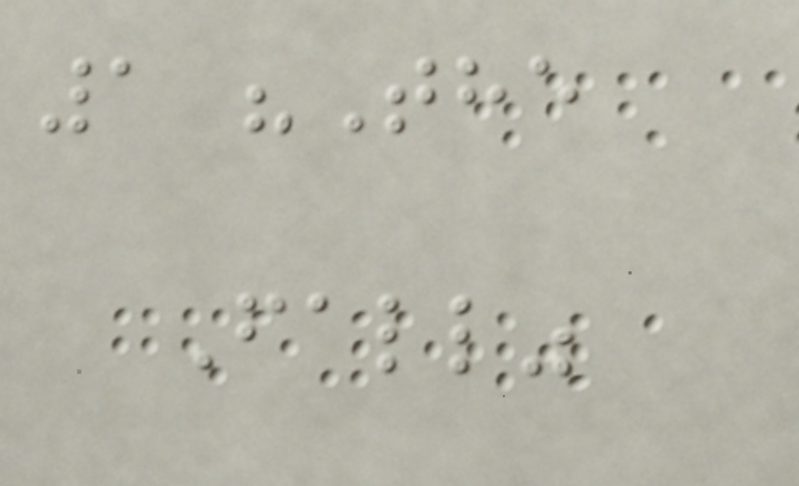1 "The
Fall"
